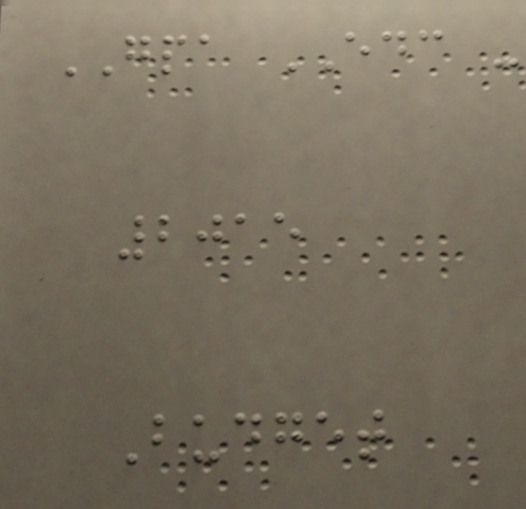GPA EDC -
2015
Budget
